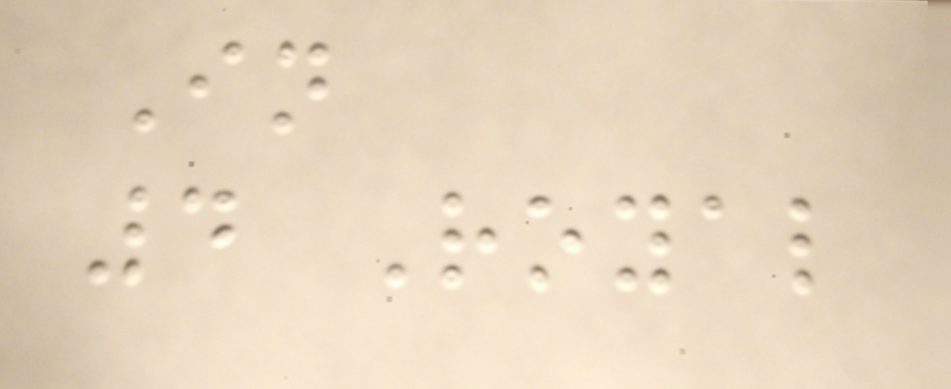In
4 Royal
